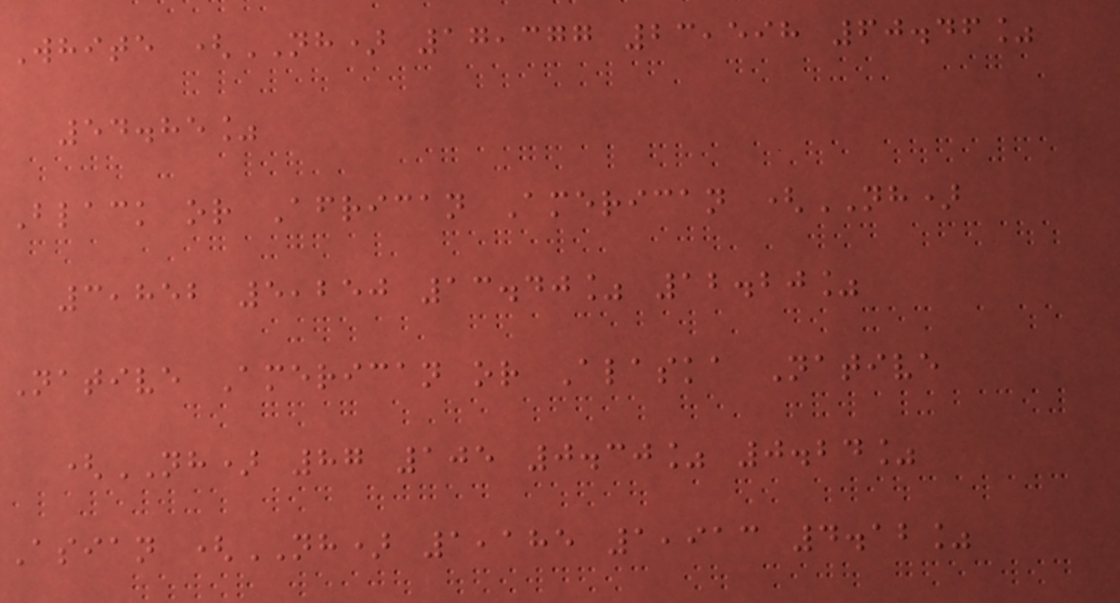White (NH) 17,377 23,598 60.46%
54.85%
Black or African American (NH)
3,852 5,250 13.40% 12.20%
Native American or Alaska Native
(NH) 87 105 0.30% 0.24%
Asian (NH) 1,185 1,913 4.12%
